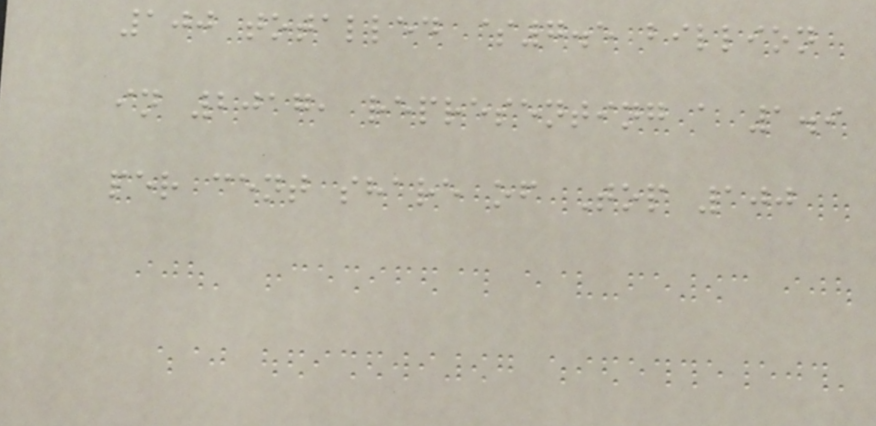100 totalled $7.5 billion
in 2017, representing a 1.9
per cent share of Top 100
